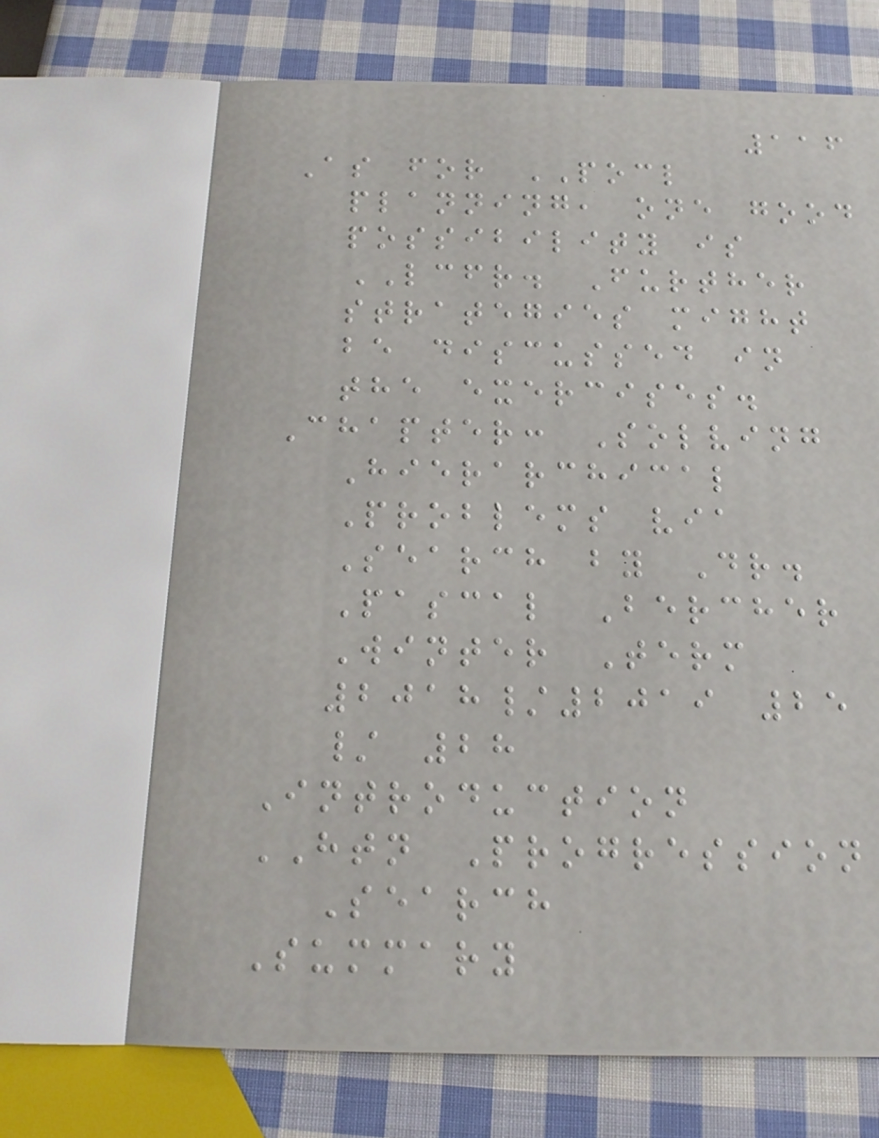116
As for POCL
planning, one good
possibility is
LCFR. Further
strategies might
be discussed in
the exercises.
Chapter: Solving
Hierarchical
Problems via
Search by Dr.
Pascal Bercher
Winter Term
2018/2019 25
/ 28
Introduction
HTN Progression
Search
Summary
